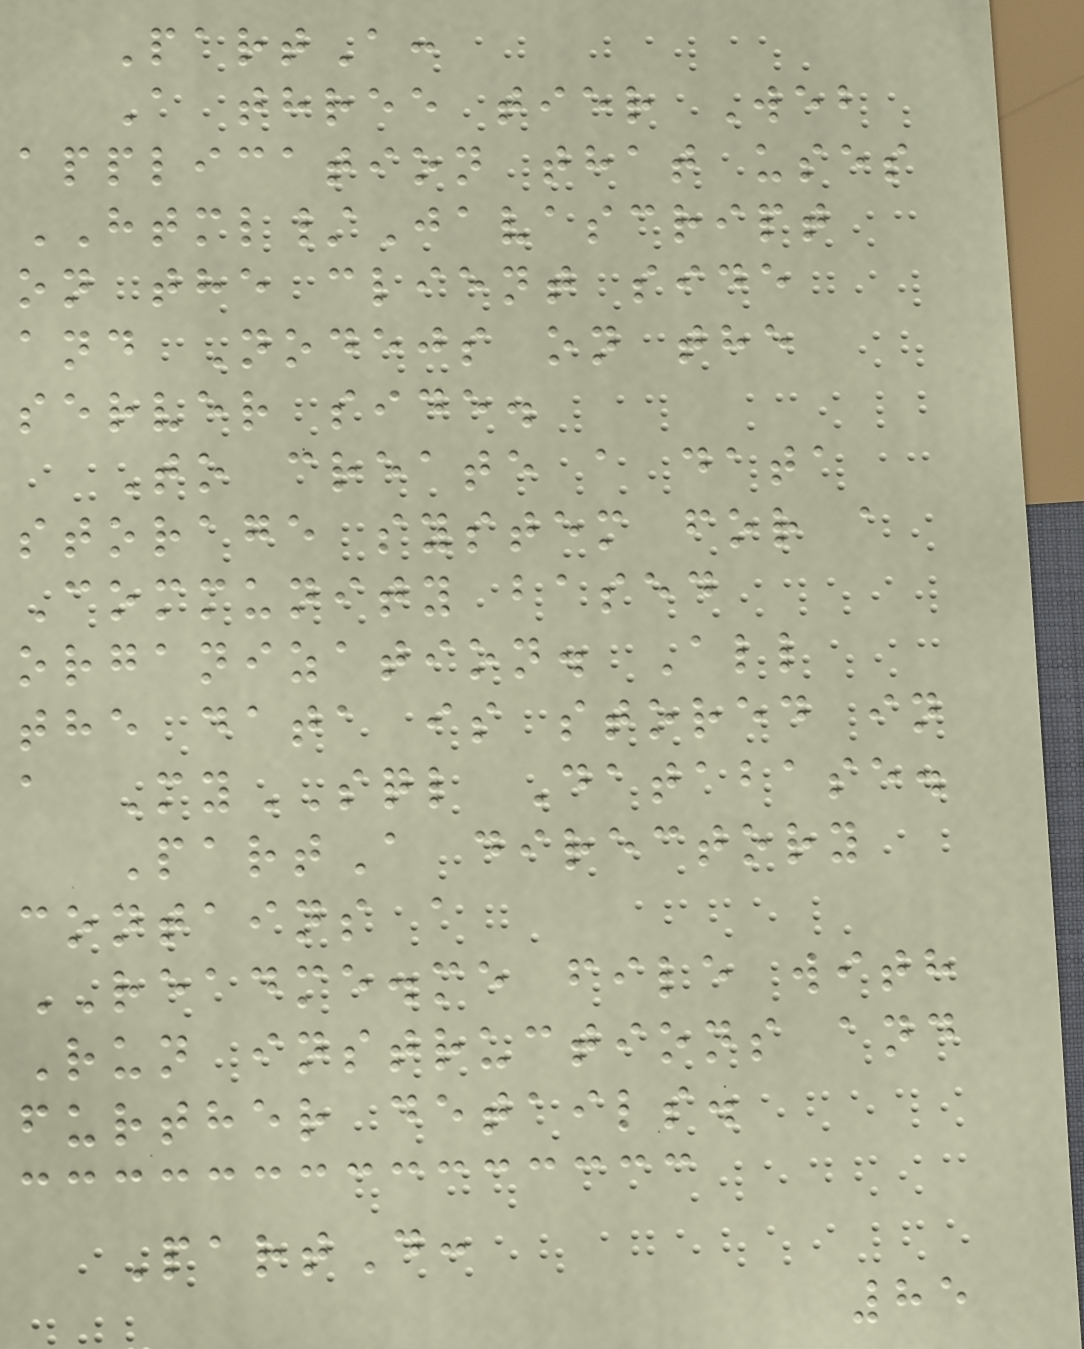PartA:
A three tier Web
application that uses
HTML/Javascript
on the client side
and Nodejs on the
server side.
To create a data
storage system for a
Community based
organization. All
the data is stored in
a MySQL Database.
PartA directory
contains a
README.me file with
Run instructions and
further details.
PartD:
85
